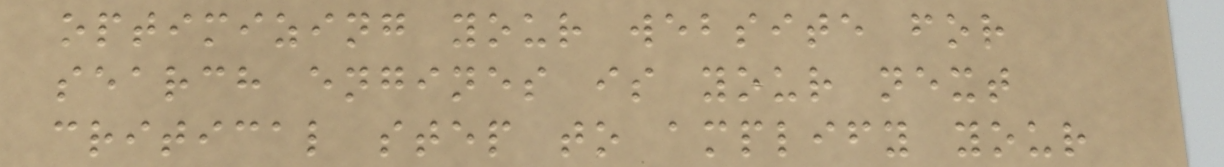optimizing your website for
search engines is your next
critical step to amplify your
